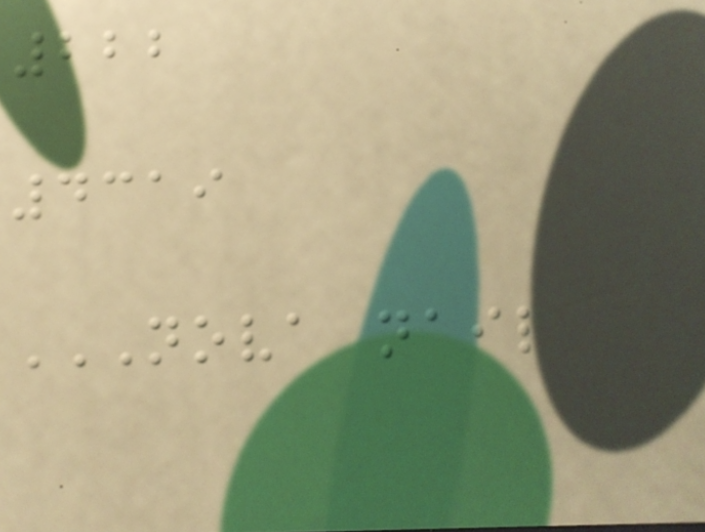222
4319
NOVA NAIL
